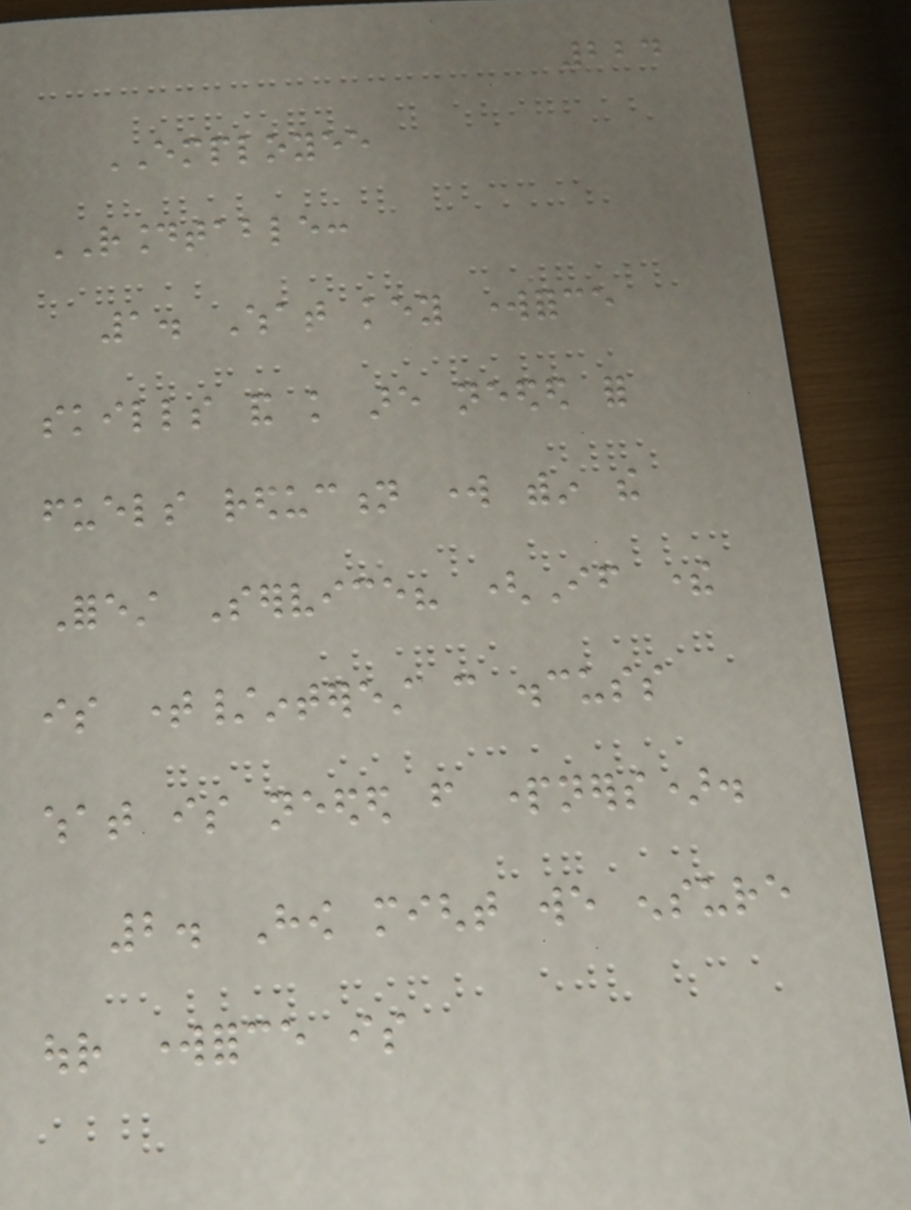224
EMPLOYEE
ROUNDTABLE:
1. What key workforce
skills and knowledge are needed for
fuels reduction work within the
Forest Service? (If there
is time/interest can discuss
what is needed from partners).
2. How might we ensure
our workforce is
